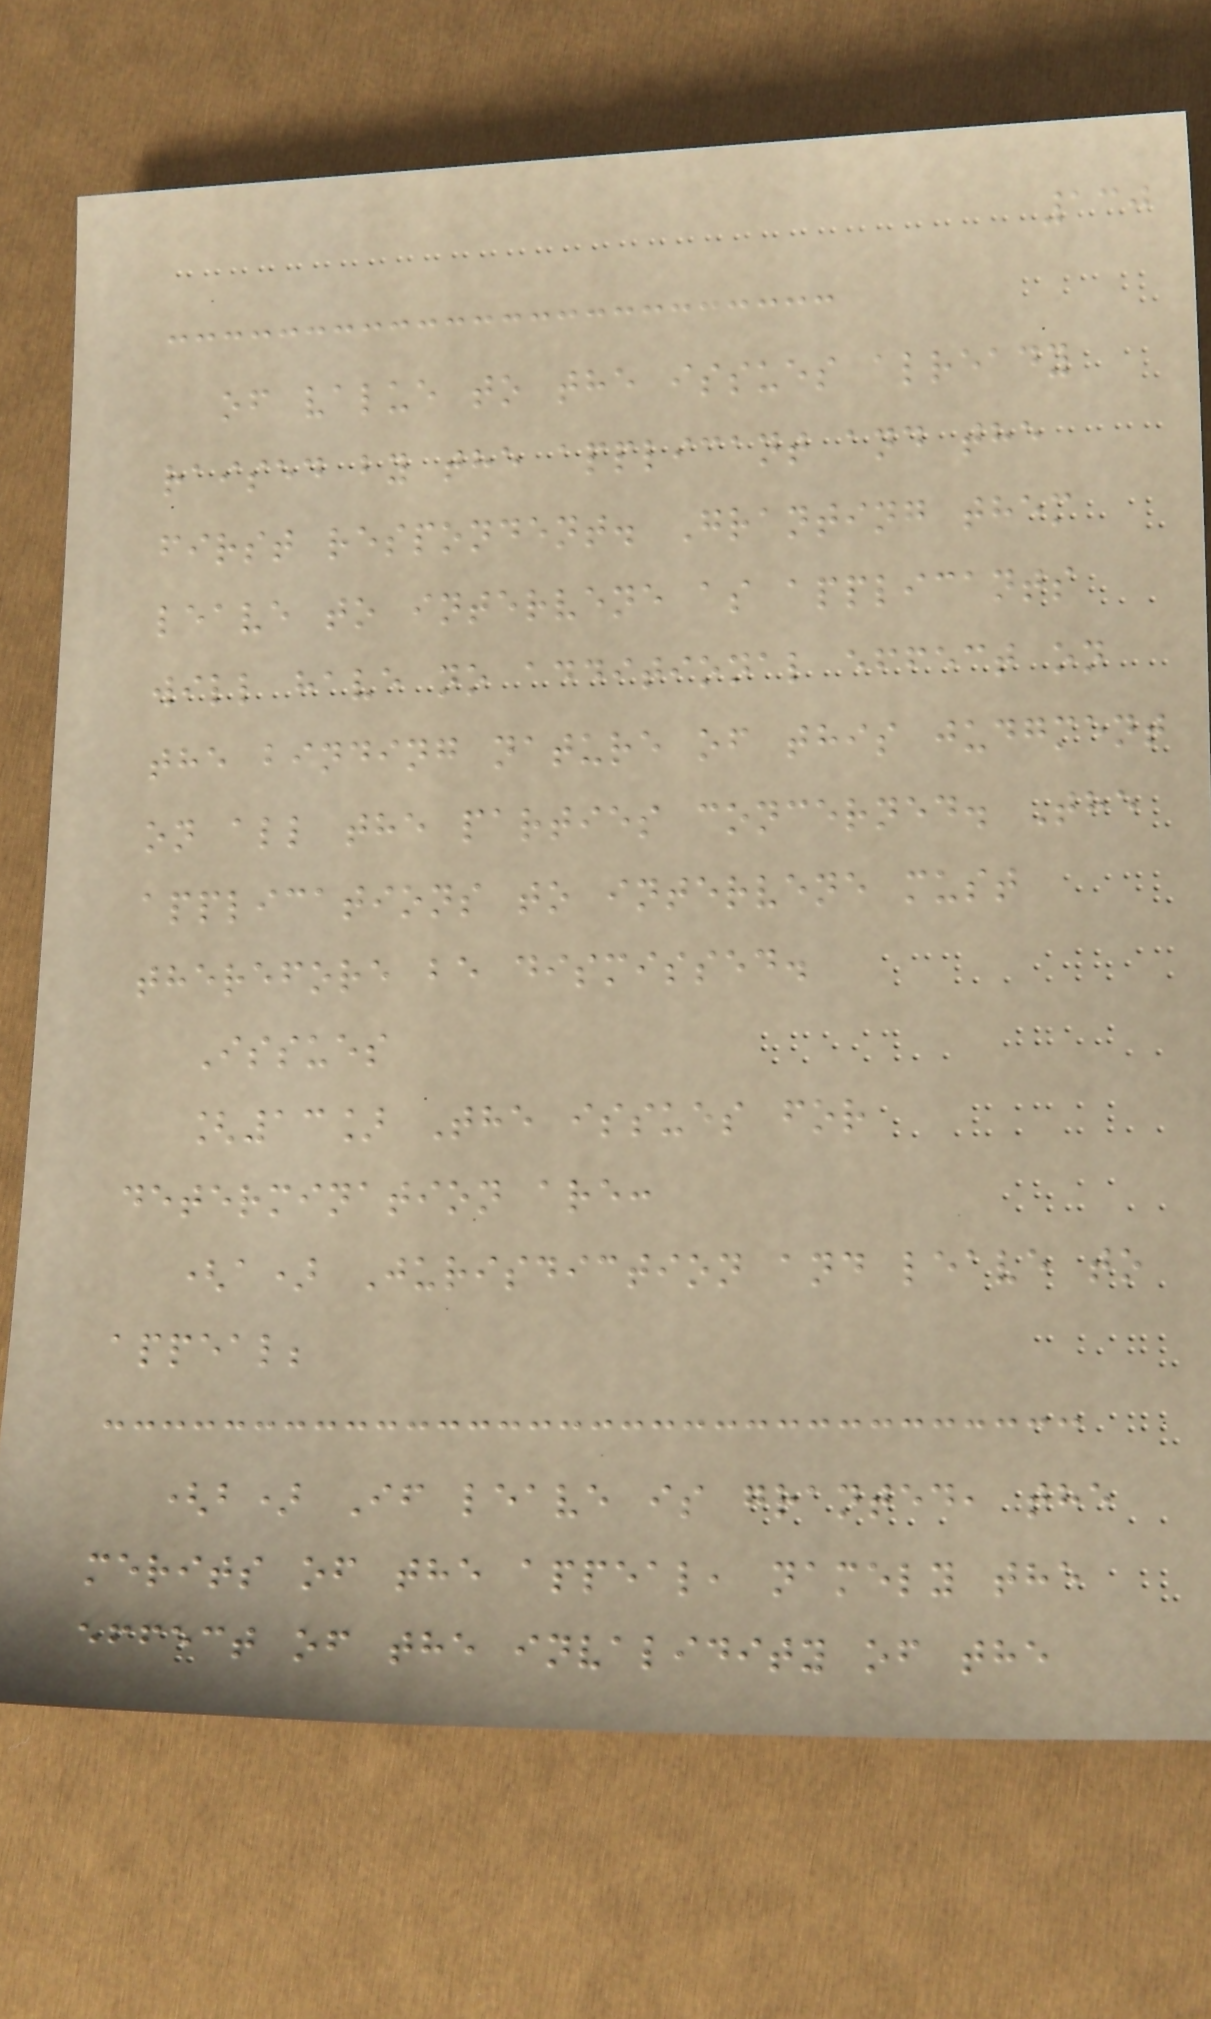130
of value to the issues already
raised by the applicant and the
first respondent. Granting them
leave to intervene as applicants
will have no additional effect on
the binding nature of this judgment
on all the parties concerned. The
applications to intervene must
therefore be dismissed.
Issues
[13] The issues for
determination are:
(a) Jurisdiction and leave to
appeal;
(b) If leave is granted, the
merits of the appeal, namely the
effect of the invalidity of the
